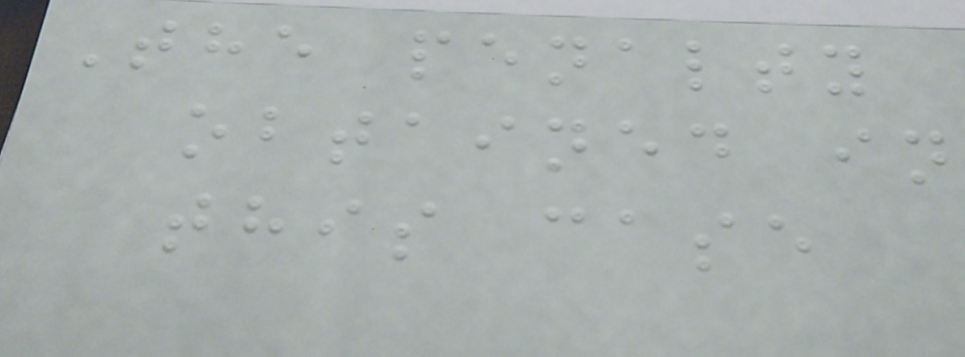The penalty
obtained in
this case
